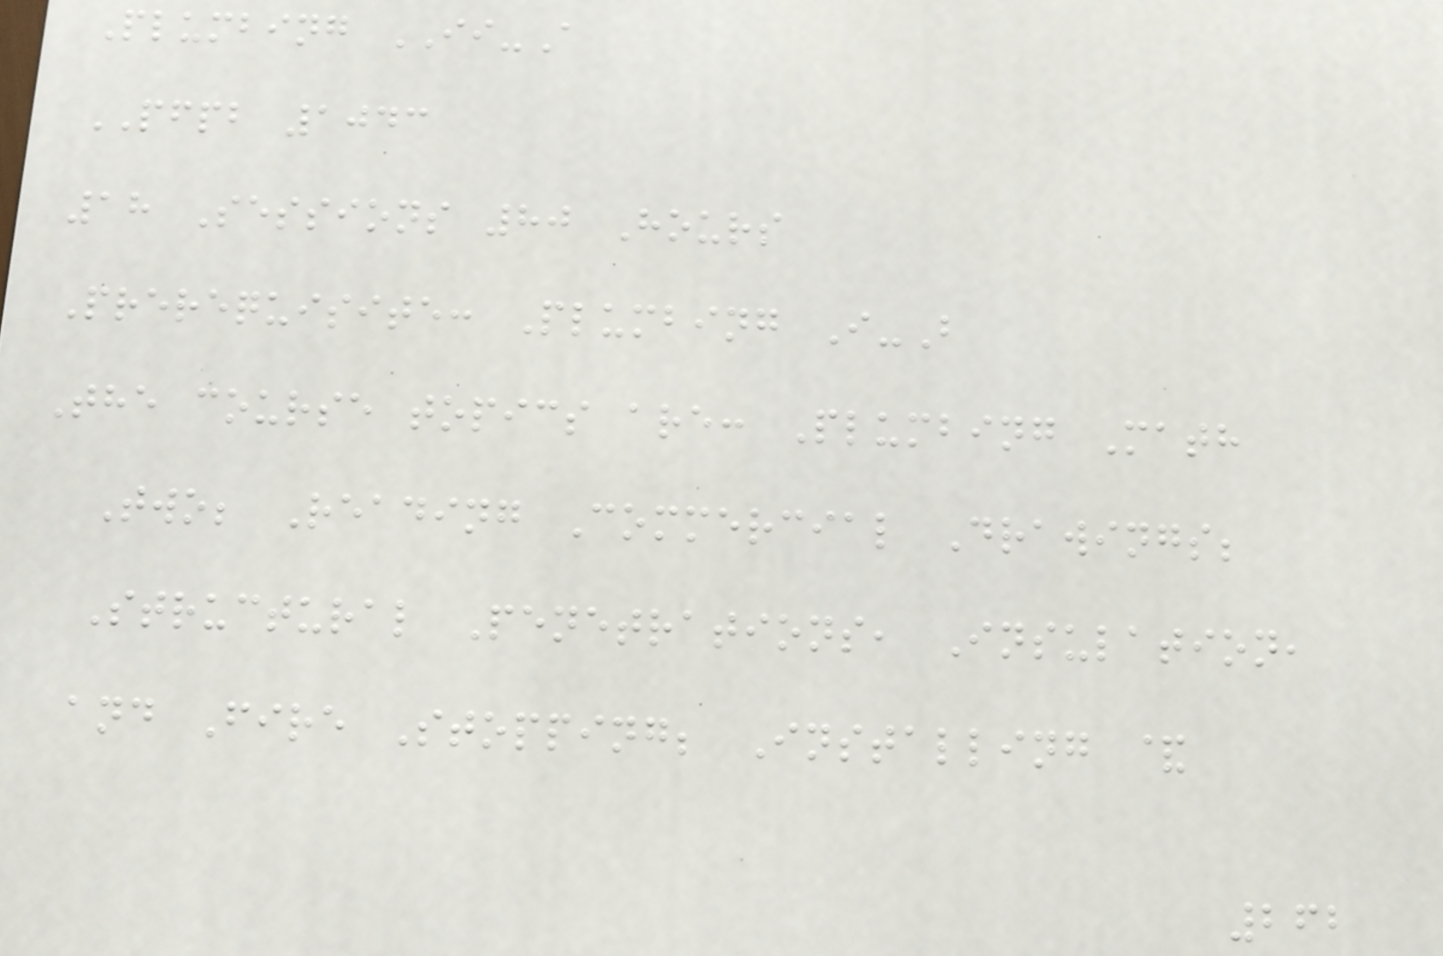Plumbing II-A
PFPB 1043
18 Sessions 80 Hours
Prerequisite: Plumbing I-B
The course topics are: Plumbing Math
Two; Reading Commercial Drawings;
Structural Penetrations, Insulation,
and Fire Stopping; Installing &
262
